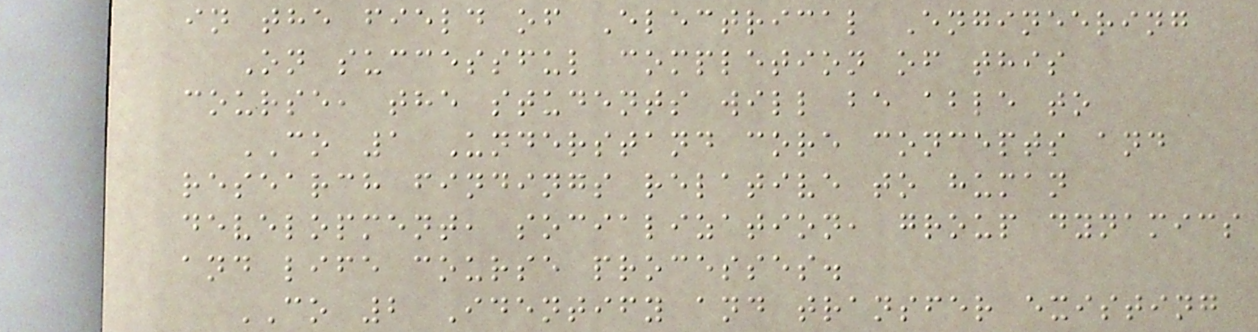in the field of Electrical Engineering
On successful completion of this
course, the students will be able to
CO 1 Understand core concepts and
research findings relative to human
development, socialization, group dynamics
and life course processes.
CO 2 Identify and transfer existing
